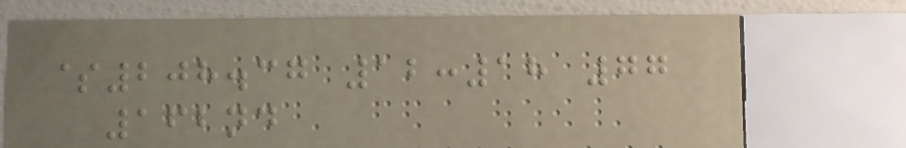$208.37 12:18 77
162nd
